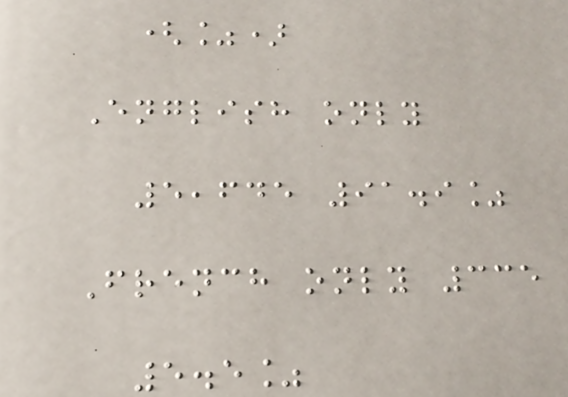(%)
English only
5,645 91.9%
French only 335
5.5%
